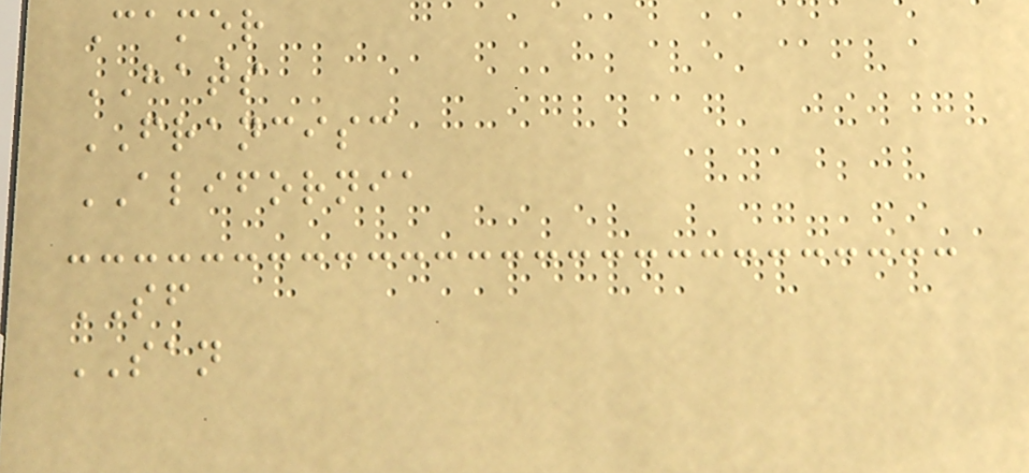Camer
HATS
FRANCISC
ALIFORNIA
SF
SAN
